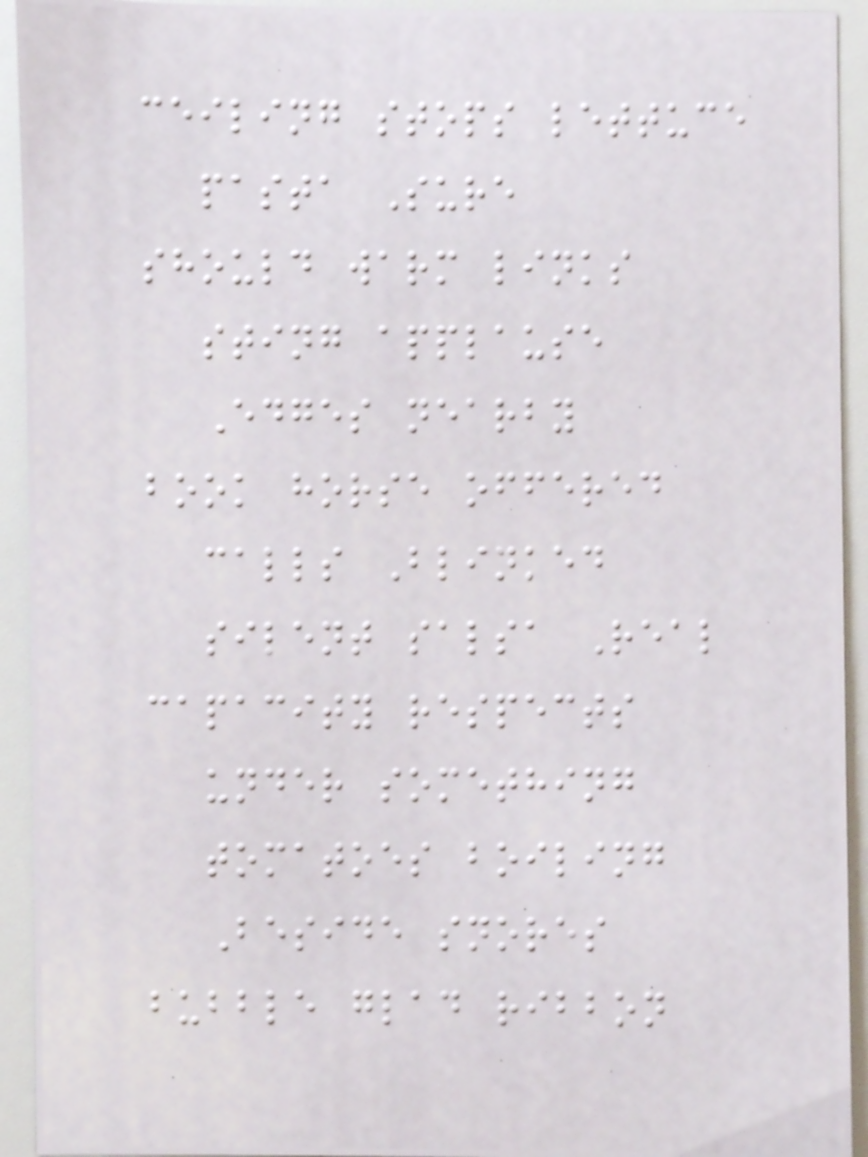ceiling stops lettuce
pasta Sure
should warm links
sting applause
Edges nearby
book horse offered
calls Blinked
silent salsa Real
capacity respects
under something
tomatoes boiling
Beside snores
bubble glad ribbon
